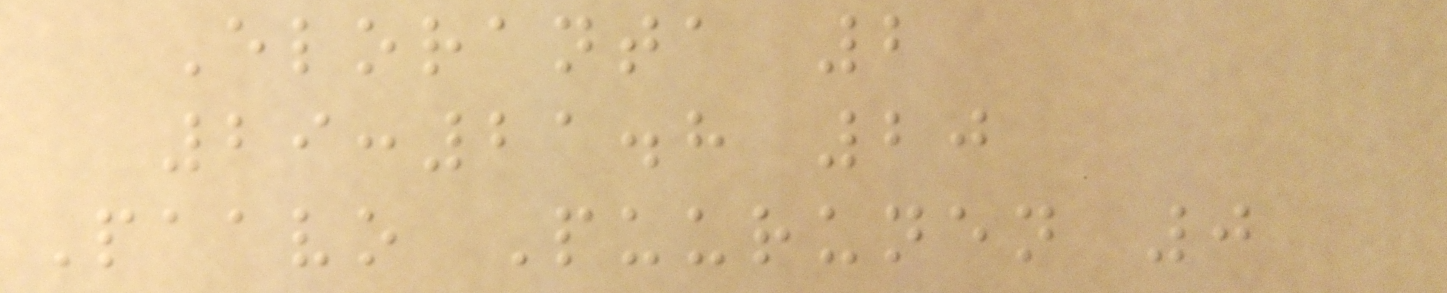Eloranta 2
29:21.8 20
Paavo Puurunen 0
